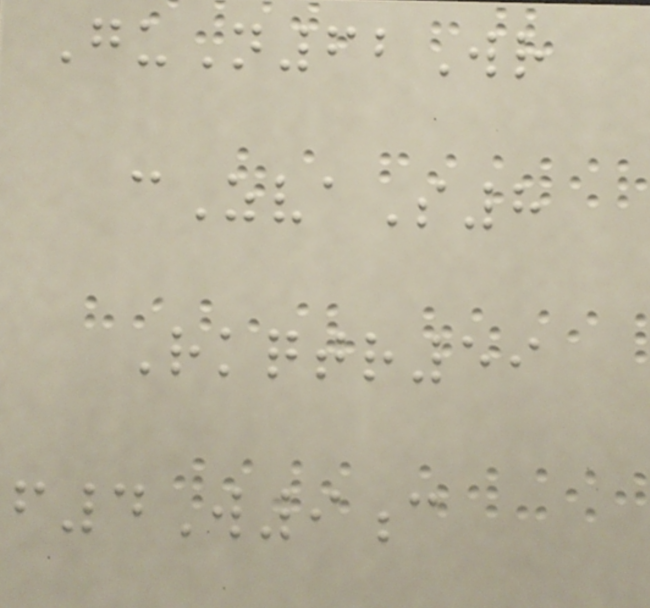GuN62Wr
cZvaS8
Rkqtr59
f4W9c
